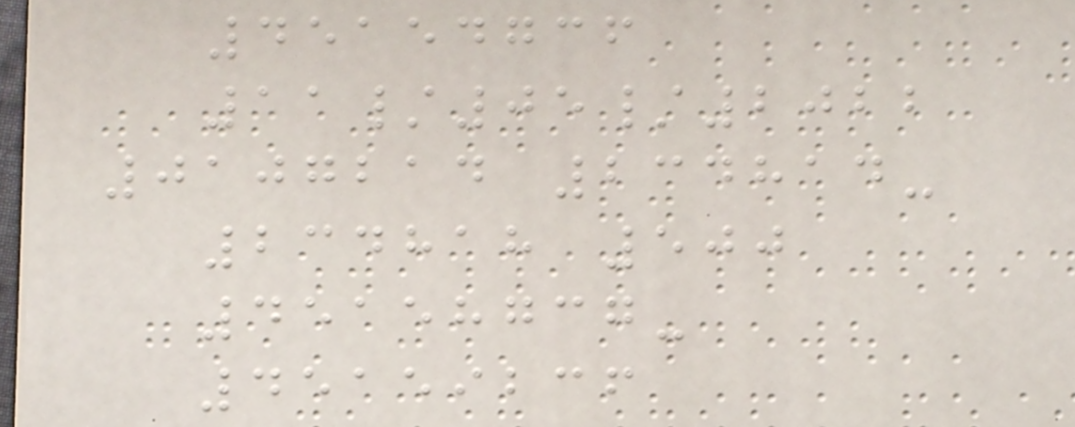45154736
11/05/2022
0107214 234814-
234818 500
45158737-
45159236
